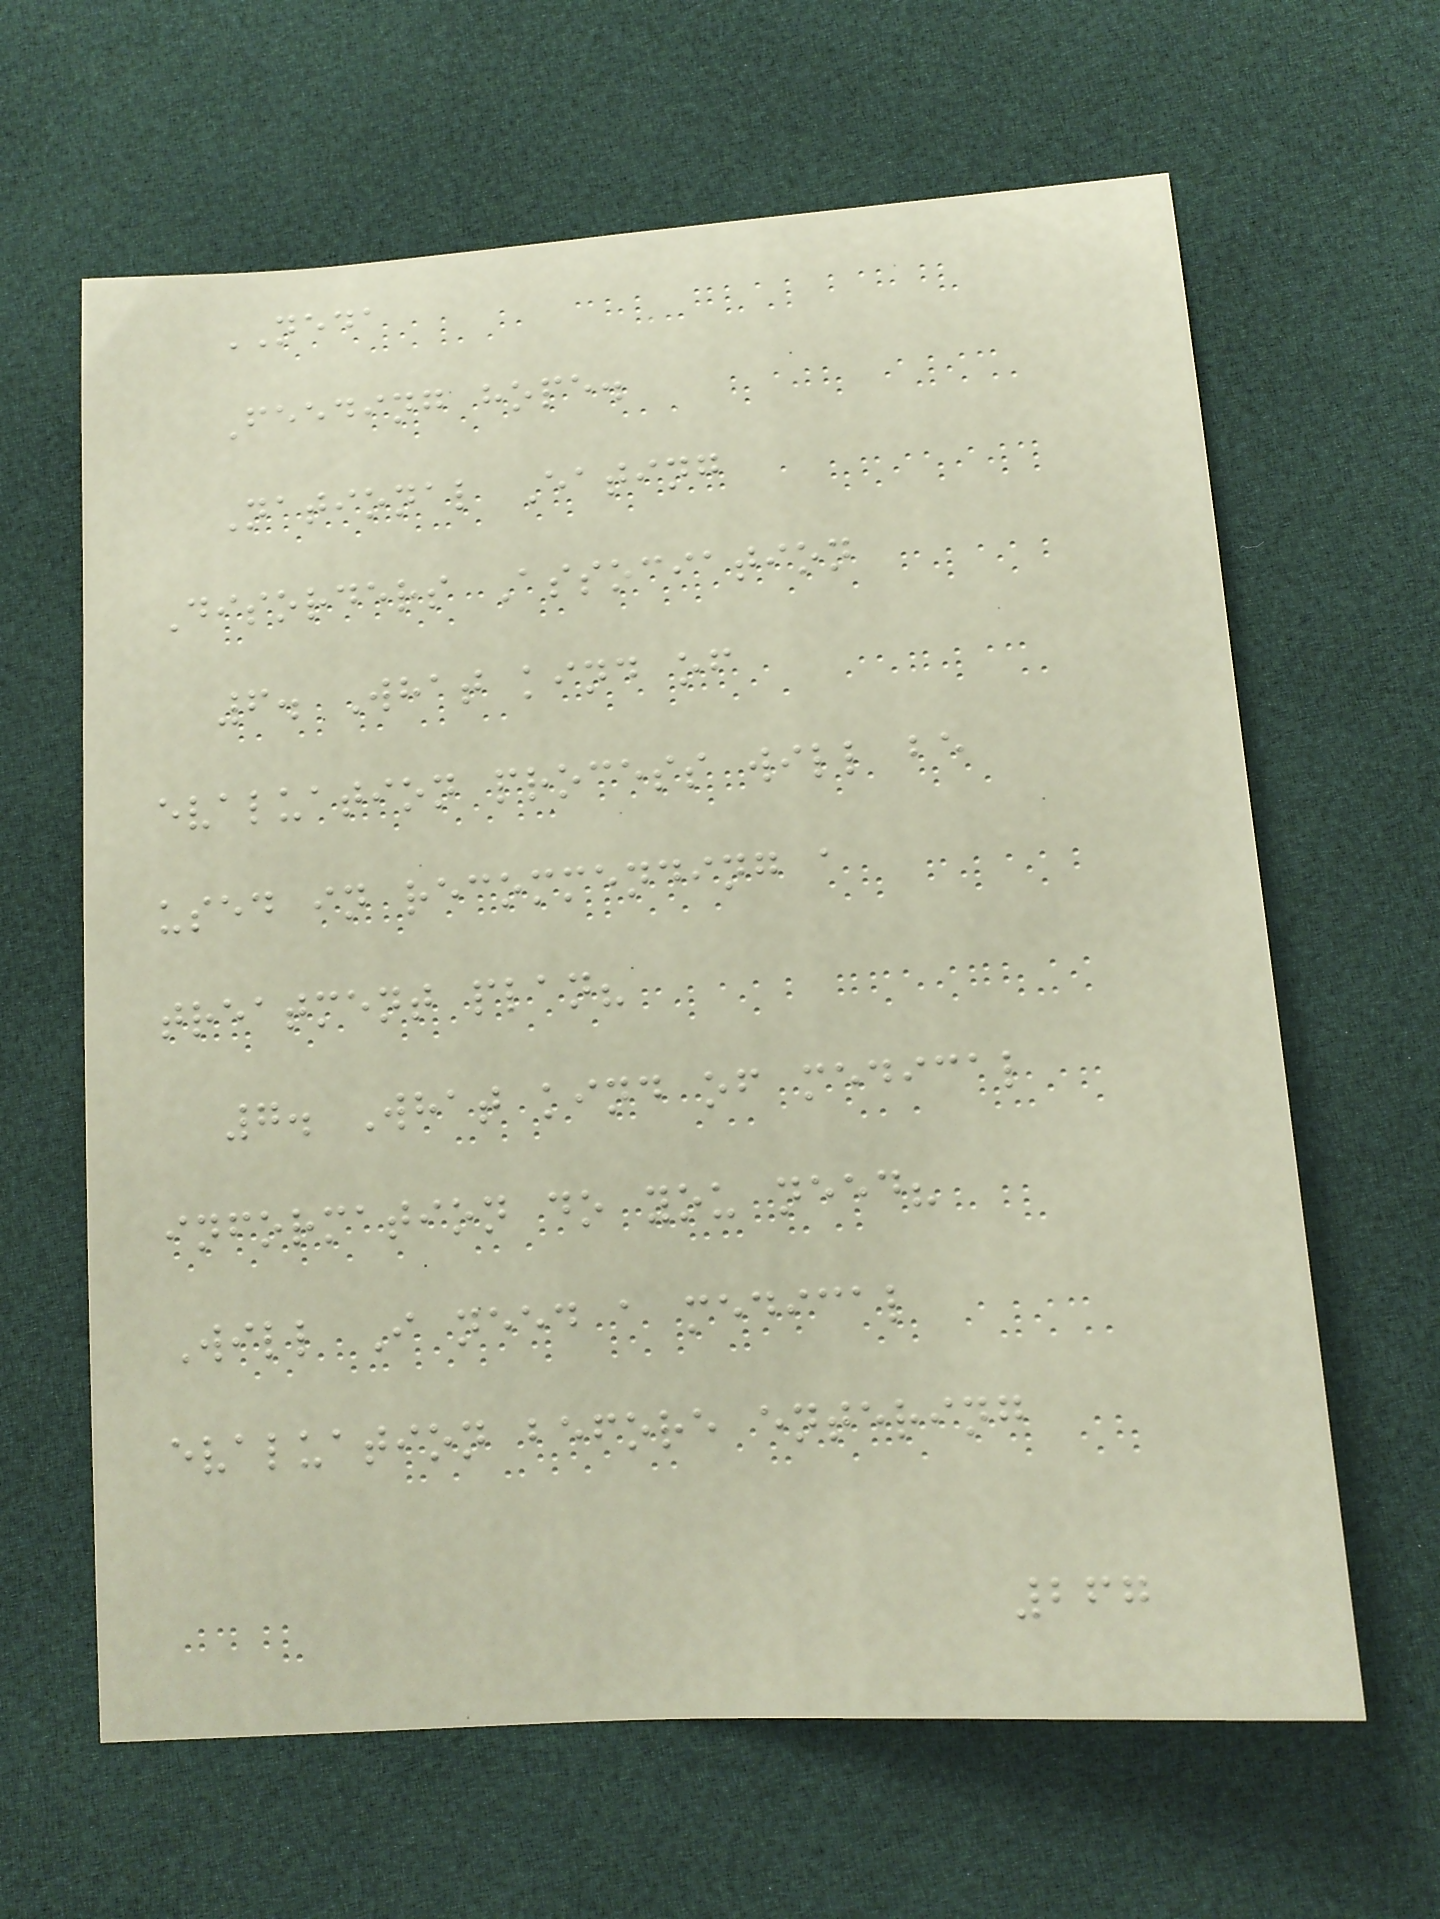NEDA
Feeding hope.
National Eating
Disorders Association
6. What kind of
evaluation process will be
used in recommending a
treatment plan?
7. What kind of medical
information do you need?
Will I need a medical
evaluation before entering
267
